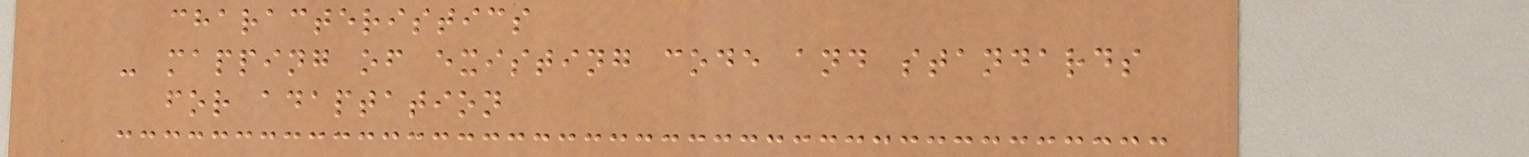characteristics
- mapping of existing code and standards
for adaptation
